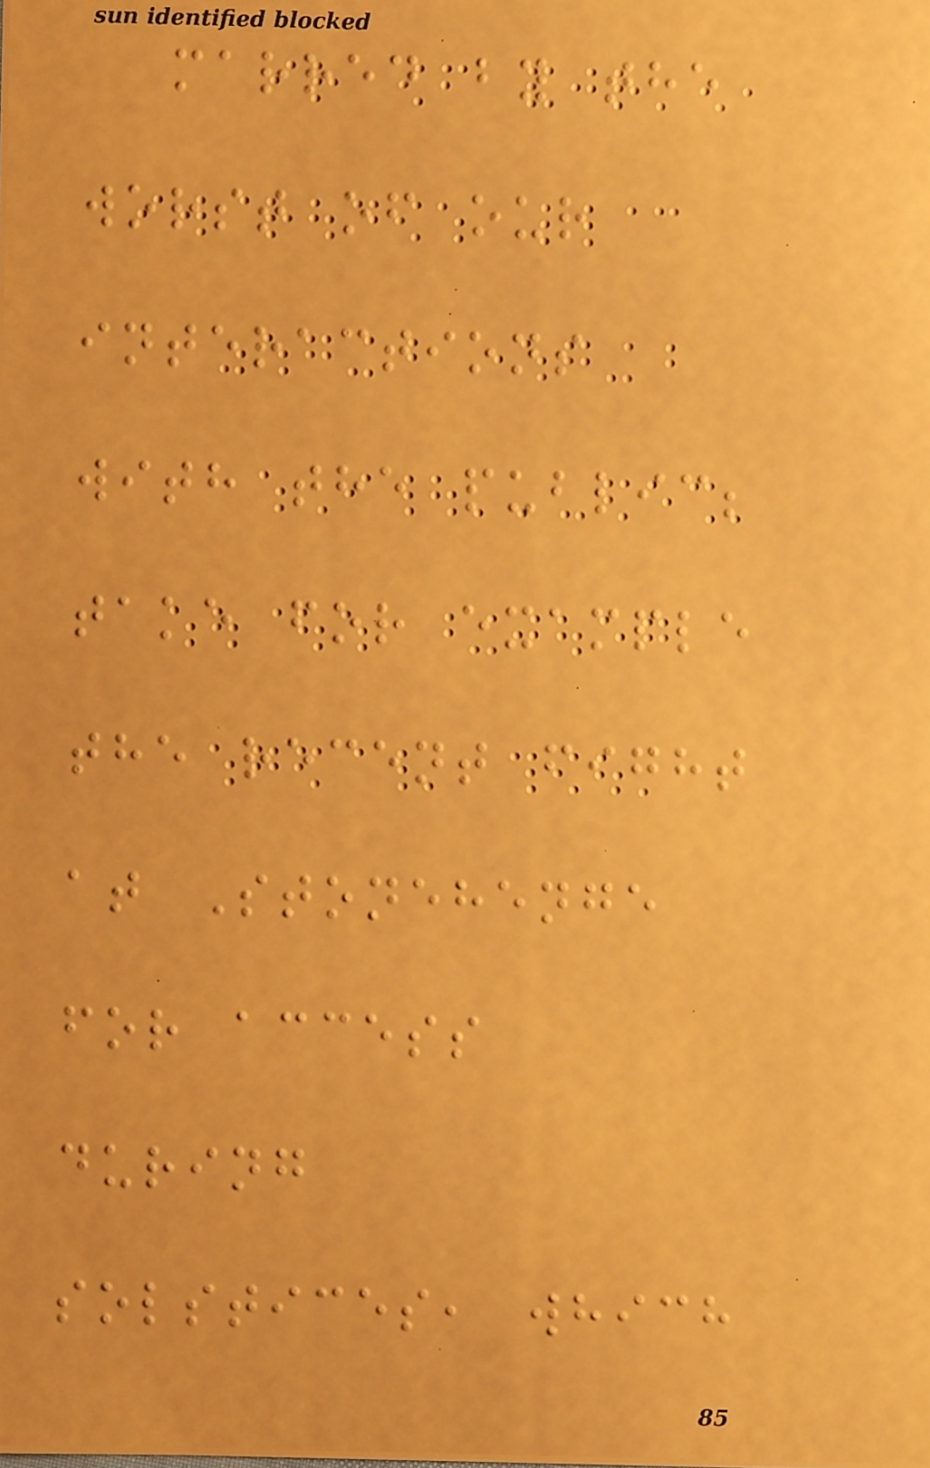marred by the
worst of our
interactions
with the public;
take for example
the recent fight
at Stonehenge
for access
during
solstices, which
